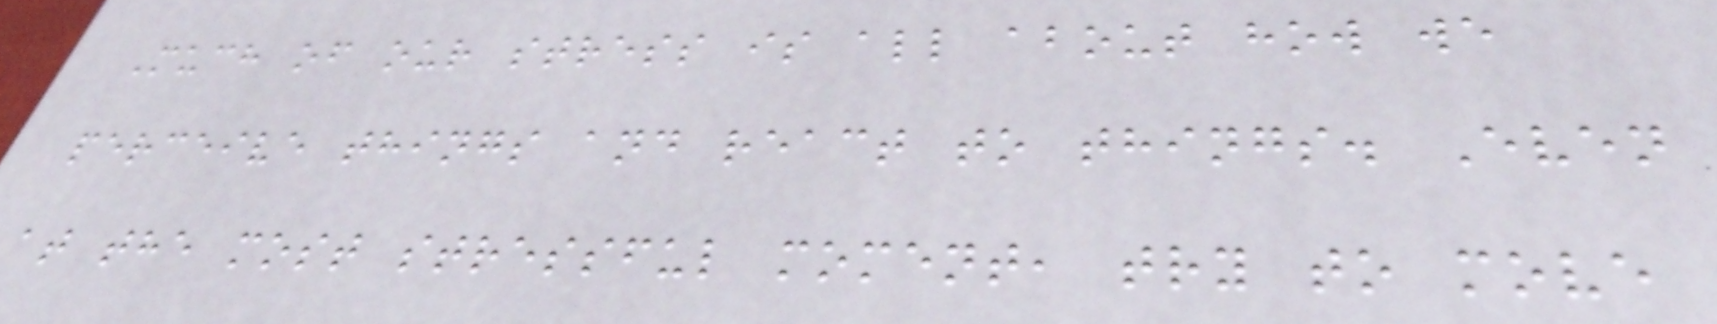Much of our stress is all about how we
perceive things and react to things. Even
at the most stressful moment, try to move
